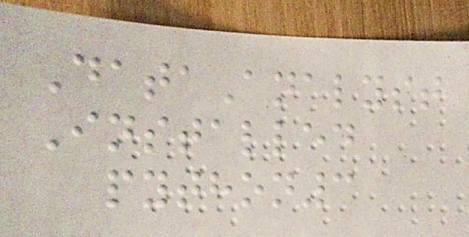DataAnalyst
Installed
python3
